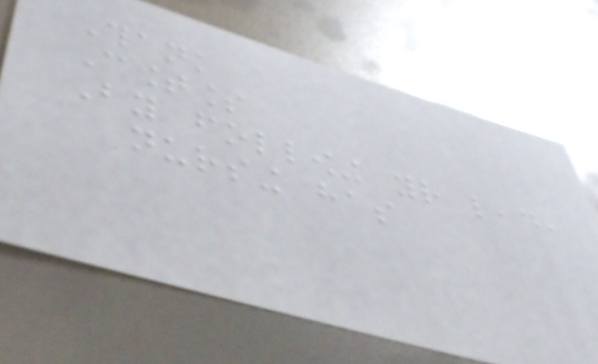Thank
Countless
By following your lead,
nursing has
